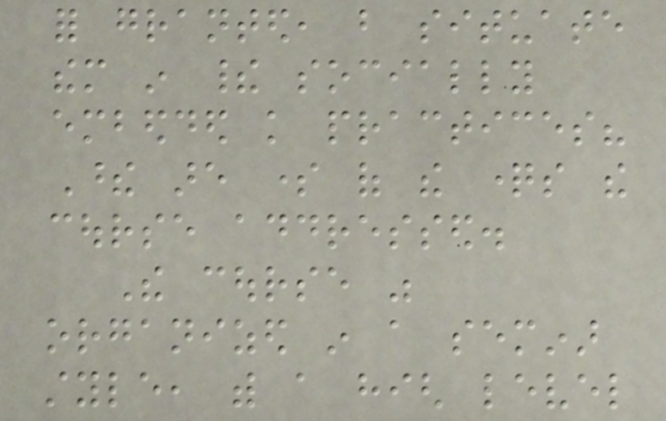for granted, but situate
them in their socially
embedded knowledge practices?
These are some of the questions the
course addressed.
The course was
organized in a seminar
style, with a high level
